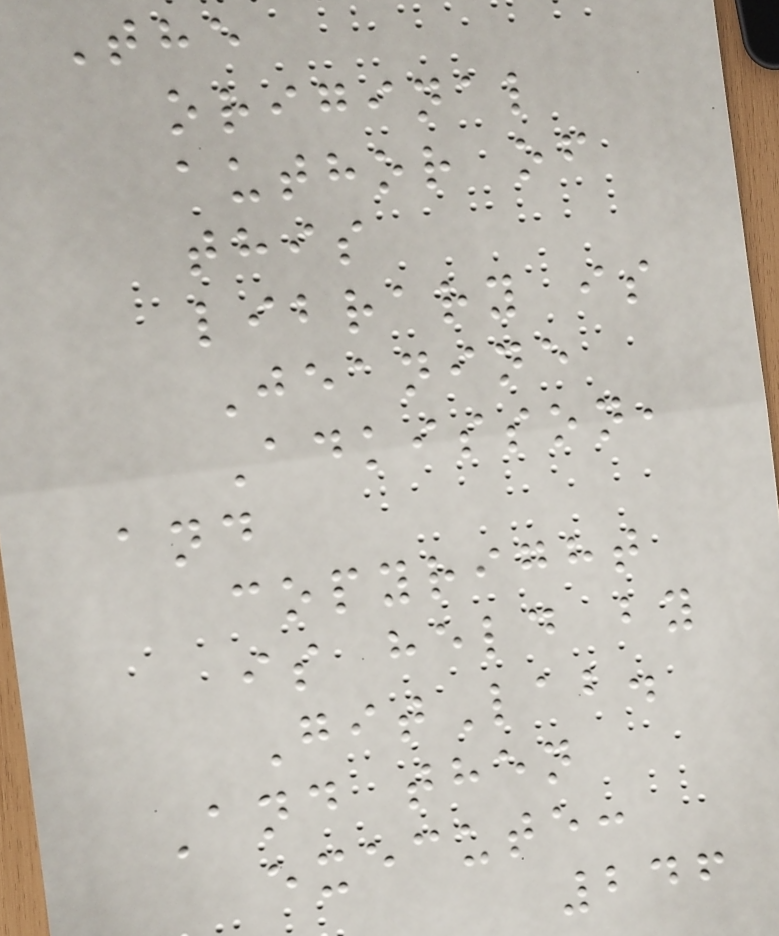The
original
author of
this
library is
Jeanine
Adkisson,
and
copyright
is held by
GitLab.
And then
execute:
246
